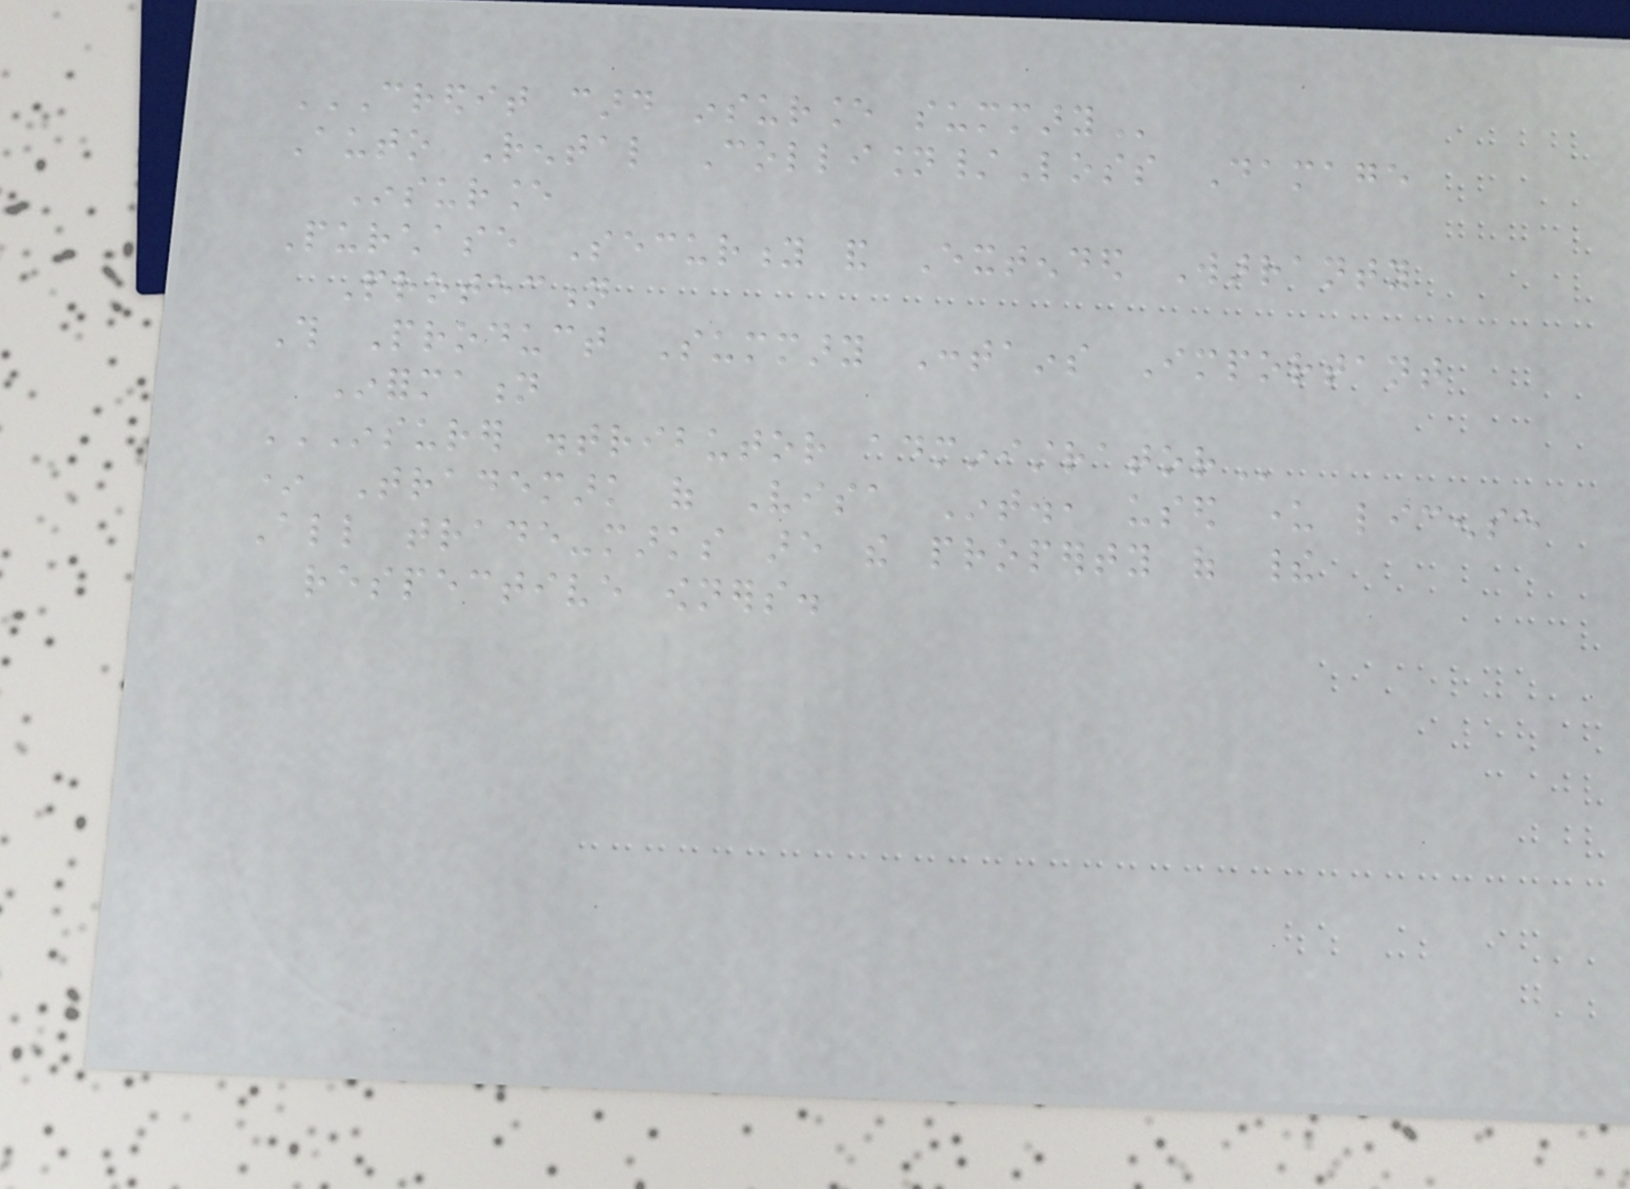CREDIT CARD INSURANCE SUMMARY
Auto Rental Collision/Loss Damage
Insurance
Purchase Security and Extended Warranty
Protection
This Product Summary Contains Important
Information
INSURER DISTRIBUTOR ADMINISTRATOR
* Trademark of Visa Int., used under license
All trade-marks are the property of their
respective owners.
